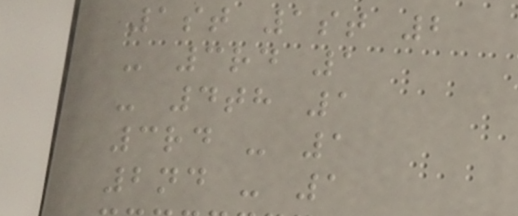1st 1st 2
- 3rd 1
- 4th 1
3rd - 1
2nd - 1
